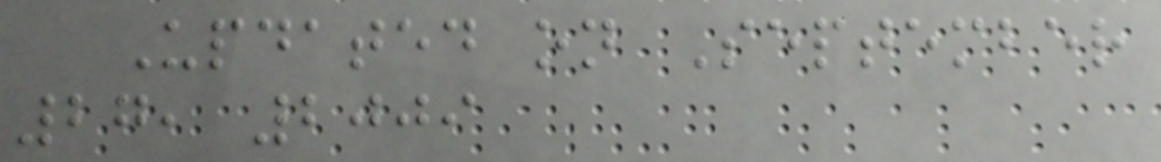Updated on September
27, 2009
